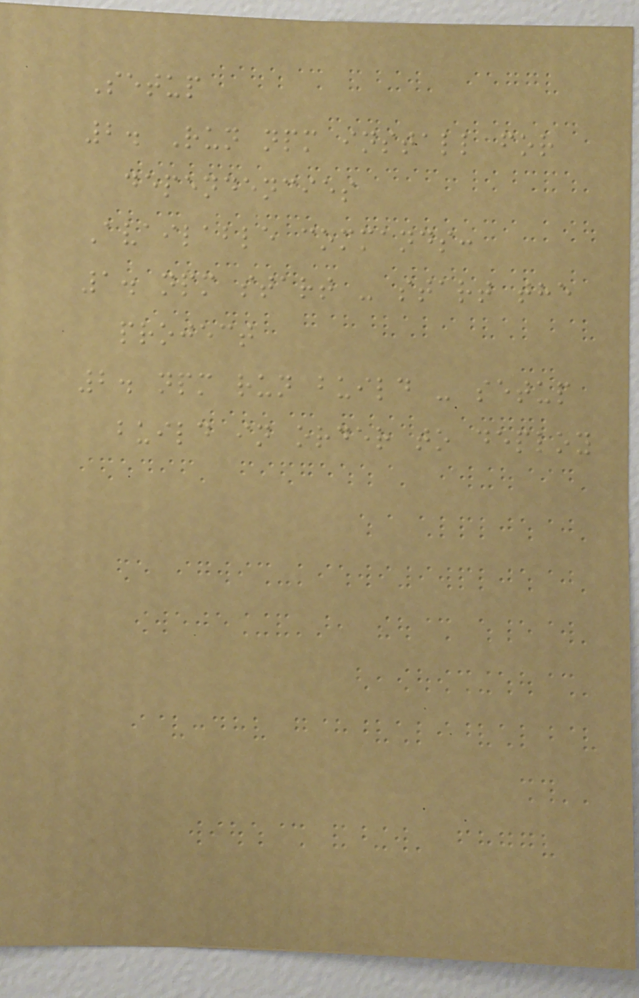Setup
2. Run npm install for
dependencies
Available commands:
1. npm start - start the
project
2. npm run build - setup
build in order to deploy
